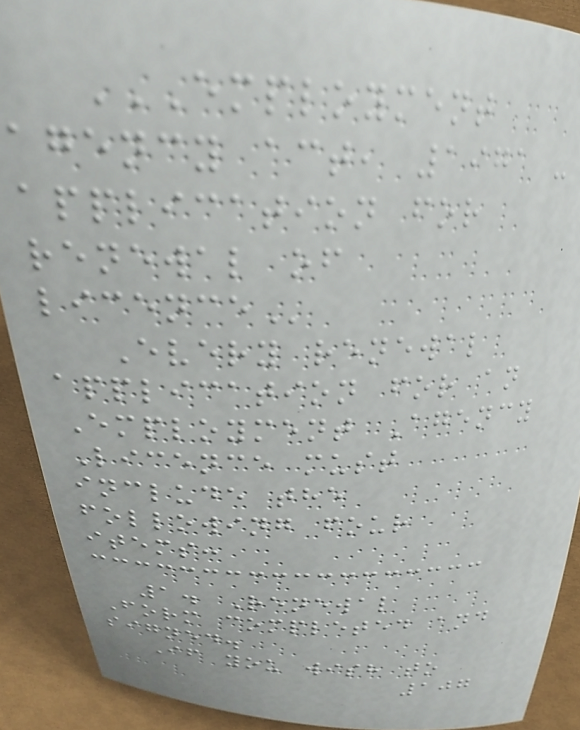EMPLOYMENT
AGENCY ACT, 1971 -
APPLICATION FOR
RENEWAL OF
LICENCE
Every renewal
application for an
Employment Agency
Licence must
include the
following four
items:
1. Renewal
Form completed and
signed.
If you wish to
107
